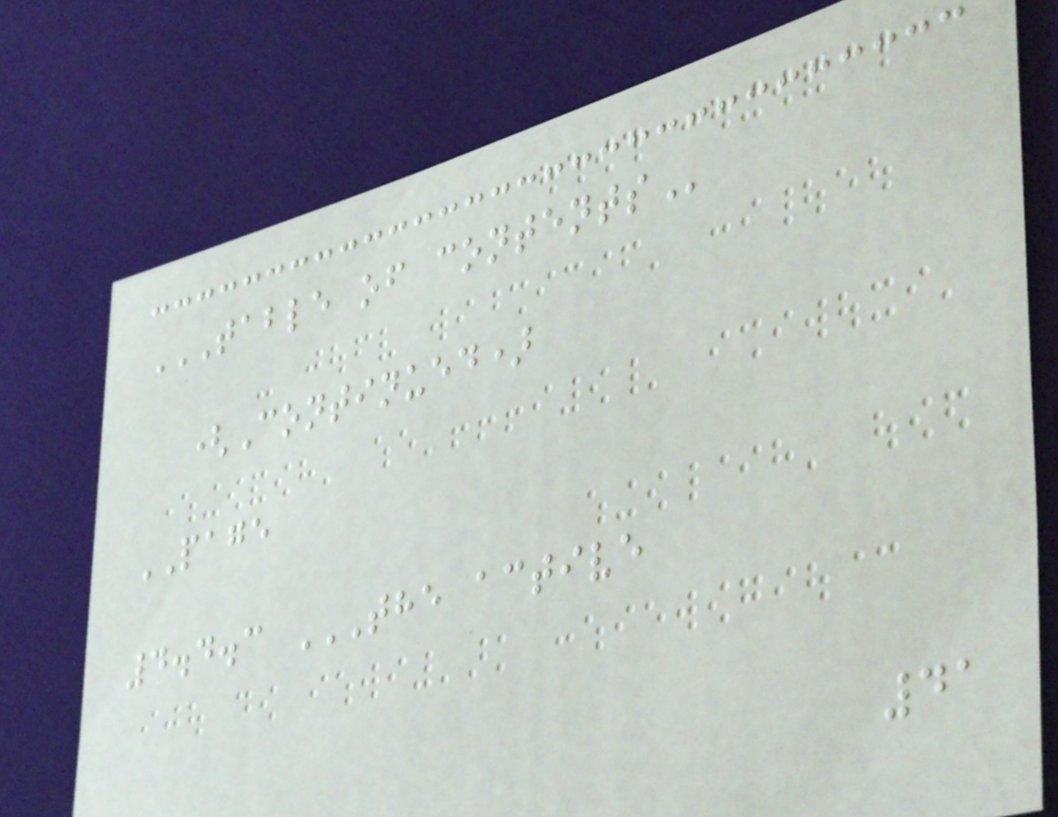TABLE OF CONTENTS
(Continued)
PAGE
4.4.3 THE ACTIVE
41
